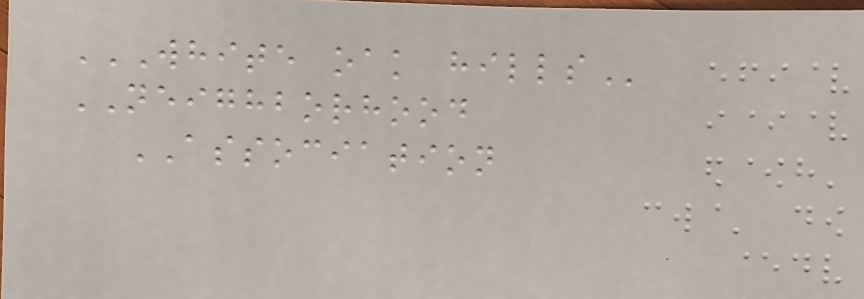WHITE OAK HILLS
NEIGHBORHOOD
ASSOCIATION
